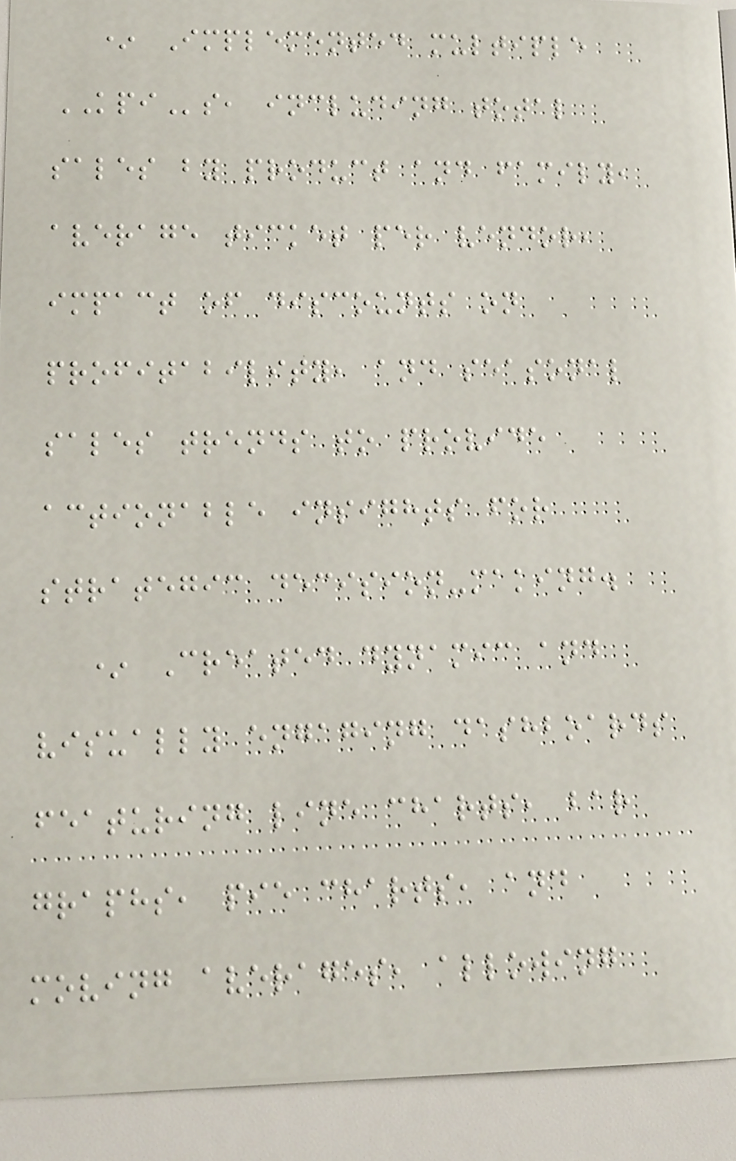* Implemented multiple
KPIs, including total
sales by product and family,
average ticket per vendor,
impact of discounts on
profitability, and seasonal
sales trends to provide
actionable insights for
strategic decision-making.
* Created dynamic and
visually engaging dashboards
featuring line charts, bar
graphs, pie charts, and
moving averages, allowing
